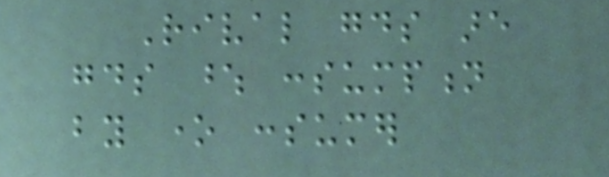Rival goods are
goods whose consumption
by one consumer
